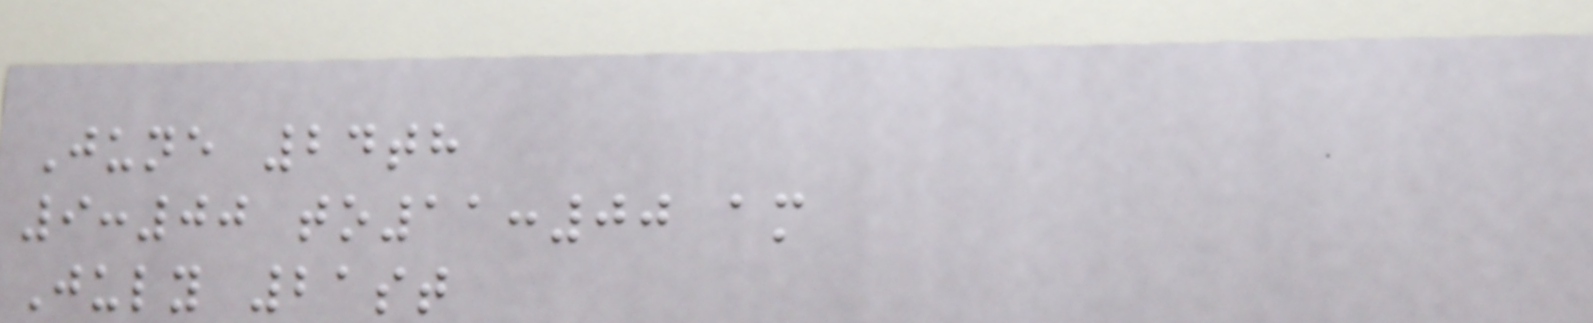June 24th
9:00 to11:00 am
July 21st
